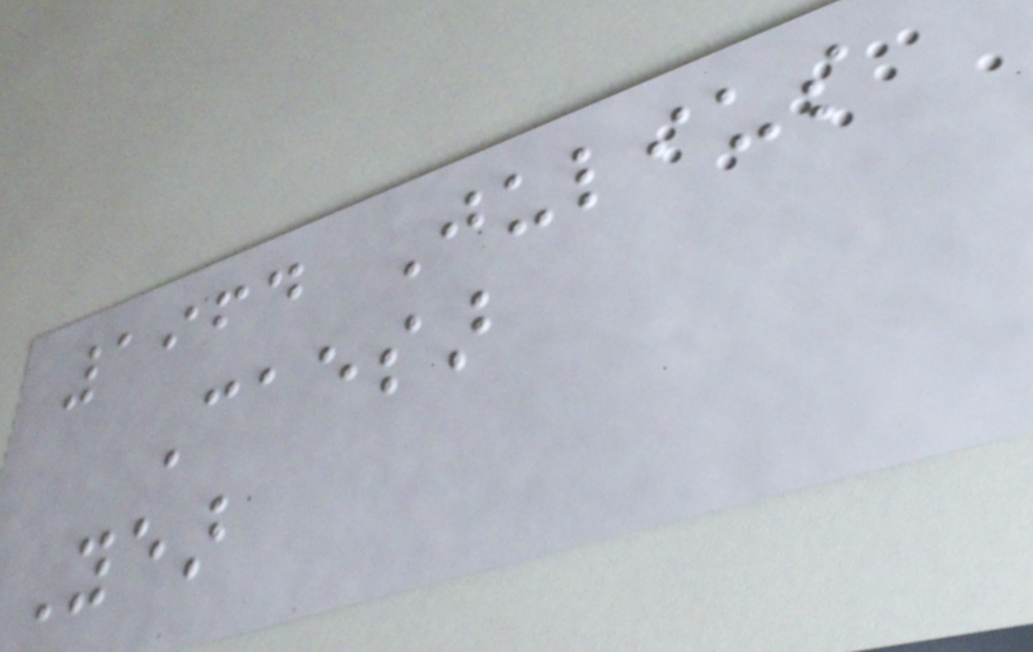1964 Julius
Caesar
Year
